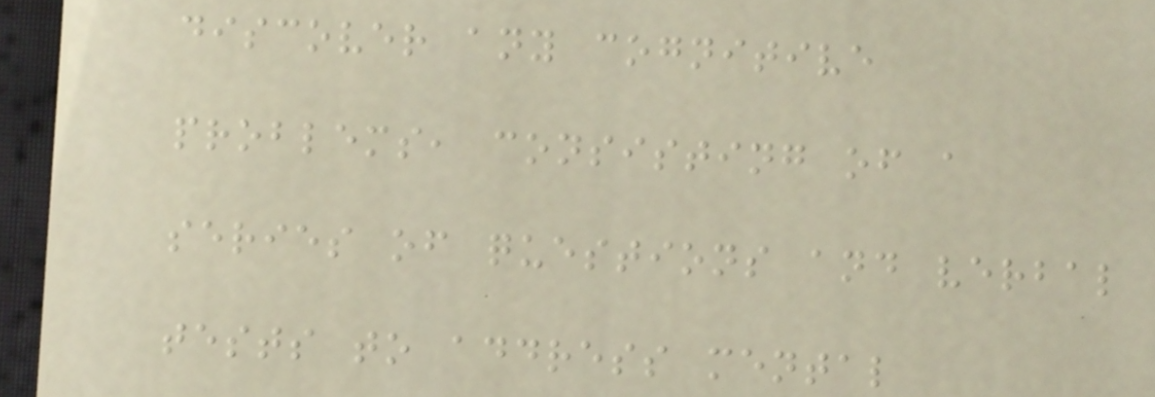discover any cognitive
problems, consisting of a
series of questions and verbal
tests to address mental
